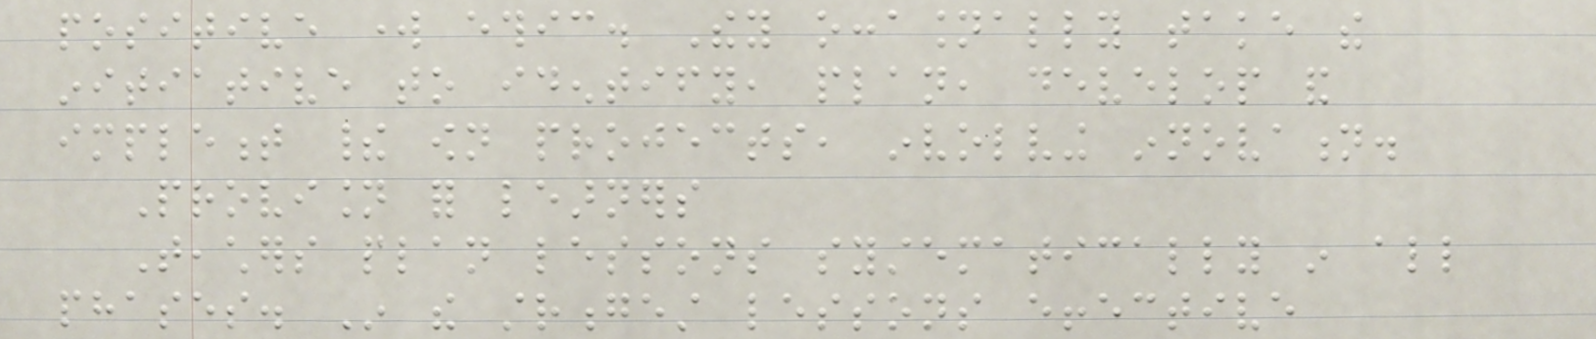positive work ethic. They occasionally take the
initiative to identify, plan, develop and
implement their own projects, involving innovation.
Provision for learners
Teachers plan lessons systematically in all
phases. In the strongest lessons effective
